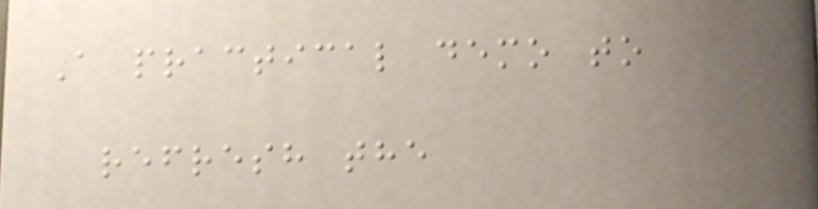A practical demo to
refresh the
